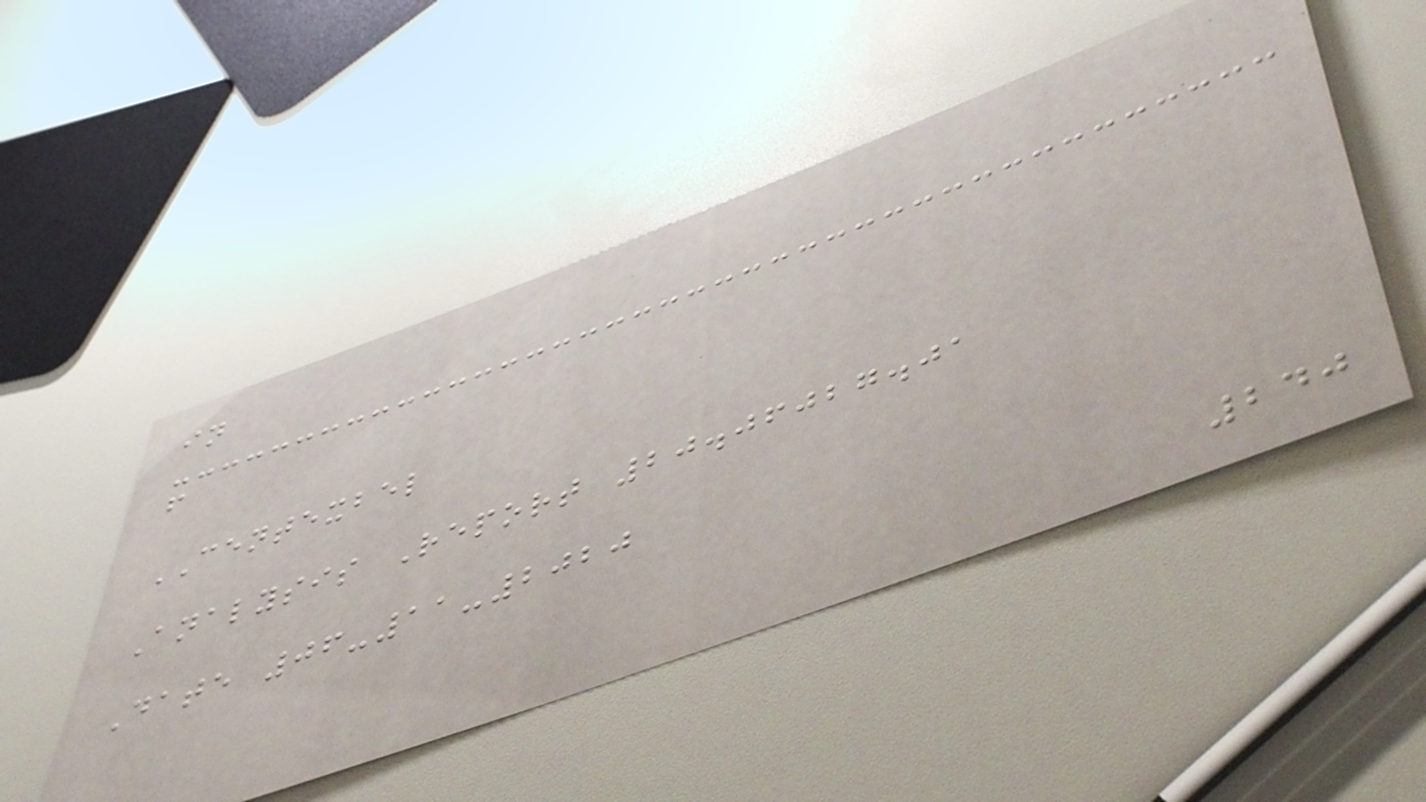in
f
CENTEXBEL
Analysis Report 20.06027.01
Date 06-11-2020
240
